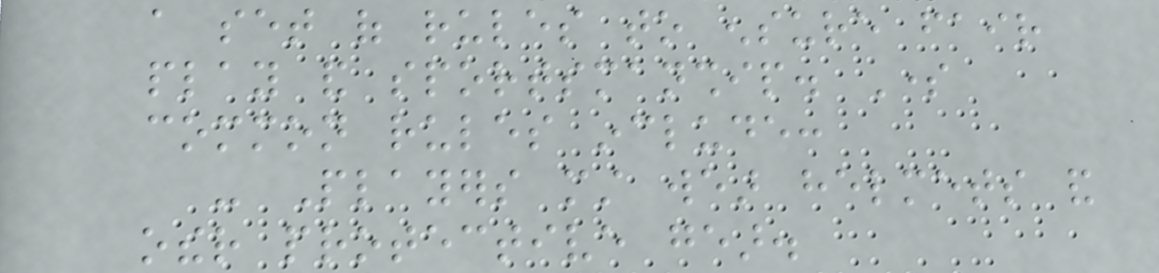a set of rules to ensure fair
play and sportsmanship. Some
common rules include:
- Players must wear helmets and
other protective gear.
